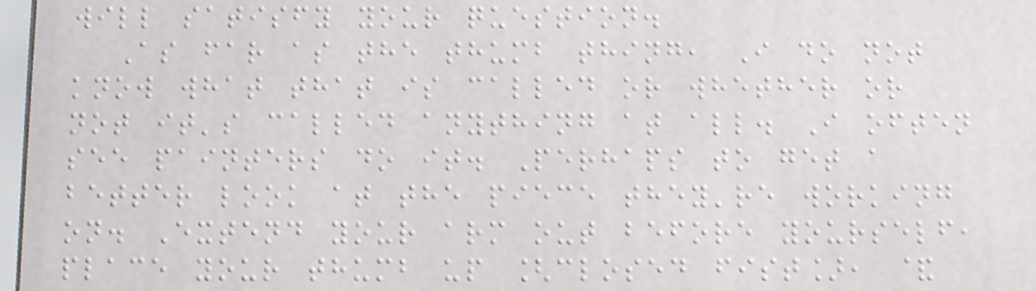will satisfy your question.
As far as the thumb thing, I do not
know what that is called or whether or
not it's called anything at all. I often
see painters do it. Perhaps to get a
better look at the piece they're working
on. Extend your arm out before yourself,
place your thumb up [closed fist], &
